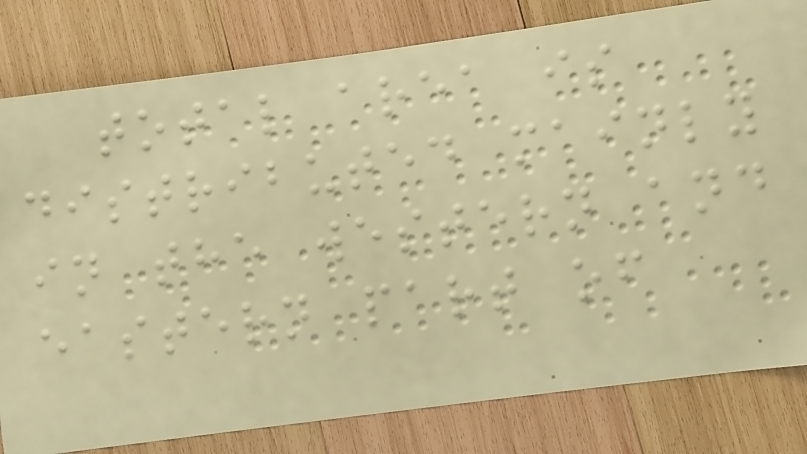total area is
distributed mainly
in the western and
eastern part of
